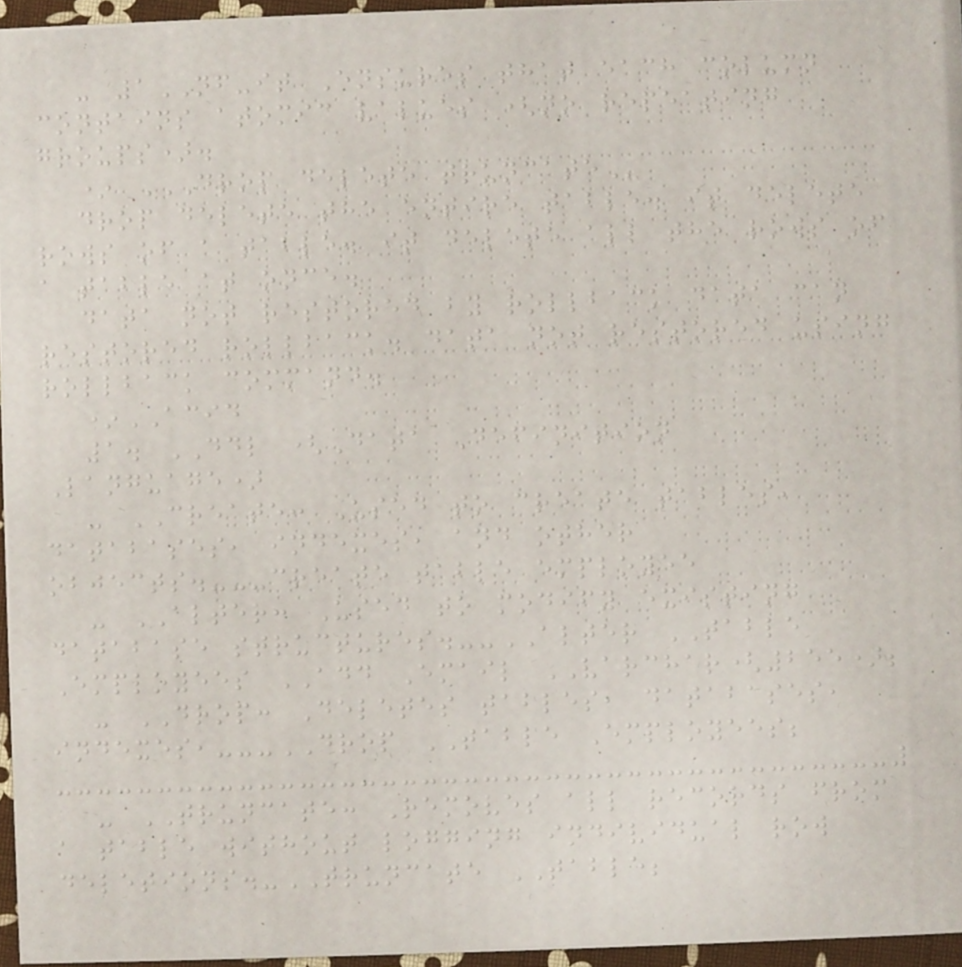- 1NF-it Ensures that each column
contains atomic values (no repeating
groups).
* DROP DELETE TRUNCATE
drop delete the entire table. it delete
rows of a table. it delete all the rows of
a table at once.
data not restored by rollback data can
restored rollback. data not restored using
rollback command.
*ACID
1. DDL (Data Definition
Language)
- CREATE: Used to create tables,
databases, indexes, and other
objects.---create table employee
- ALTER: Used to modify existing
database structures.--ALTER TABLE
Employees ADD Email VARCHAR(255);
- DROP: Deletes tables, databases,
indexes,---DROP TABLE Employees;
- TRUNCATE: Removes all records from
a table without logging individual row
deletions.-TRUNCATE TABLE;
